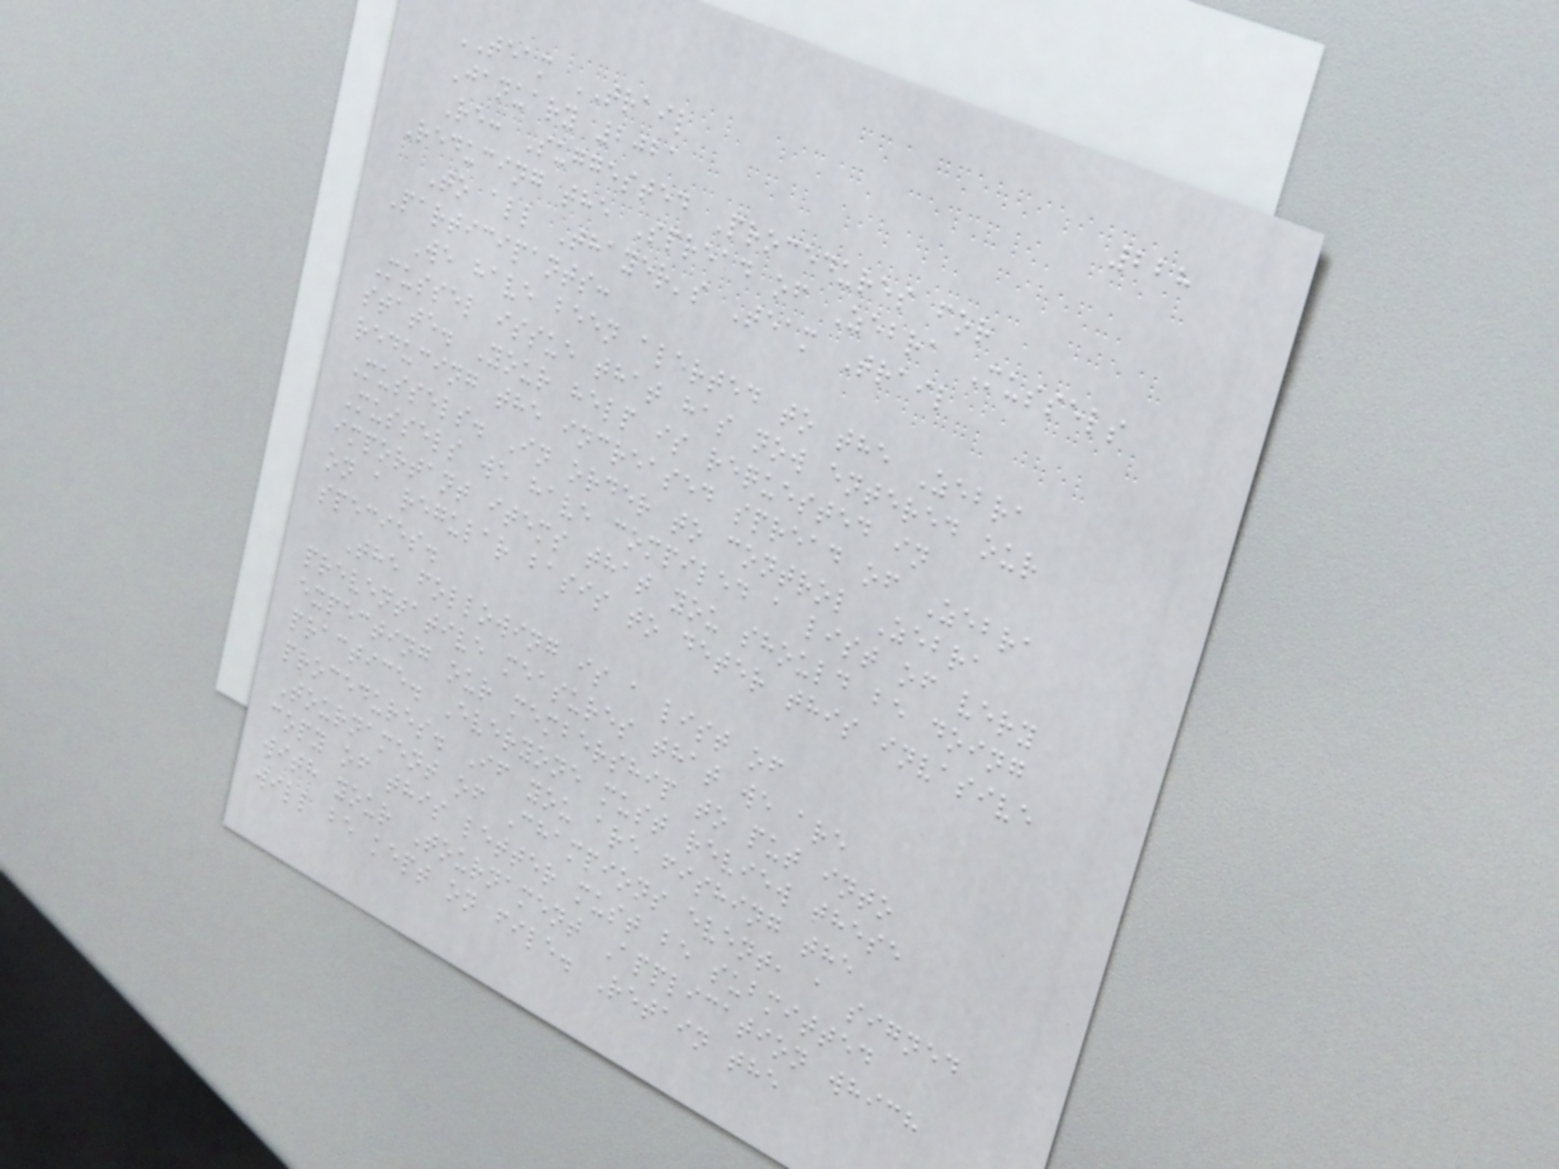228
TEAM TRAIL
January 2021
Re: Suggested Procedures for
Reducing the Spread of Zebra Mussels
To all Thayer's Team Trail
Participants:
We have been alerted to the Zebra
Mussel issue that has now entered our
state. Your help is requested in
reducing the increased spread of Zebra
Mussels. In order to control Zebra
Mussels we have compiled a list of very
important items that you should be doing
on a regular basis to deter this invasive
species.
The following is a list of
preventative measures that we are
expecting our membership to put into
practice. Everyone must review these
procedures. If you are fishing the
Tournament of Champions event, a signed
copy of this letter must be submitted
with your Tournament Application which
will be kept on file. Retain the
